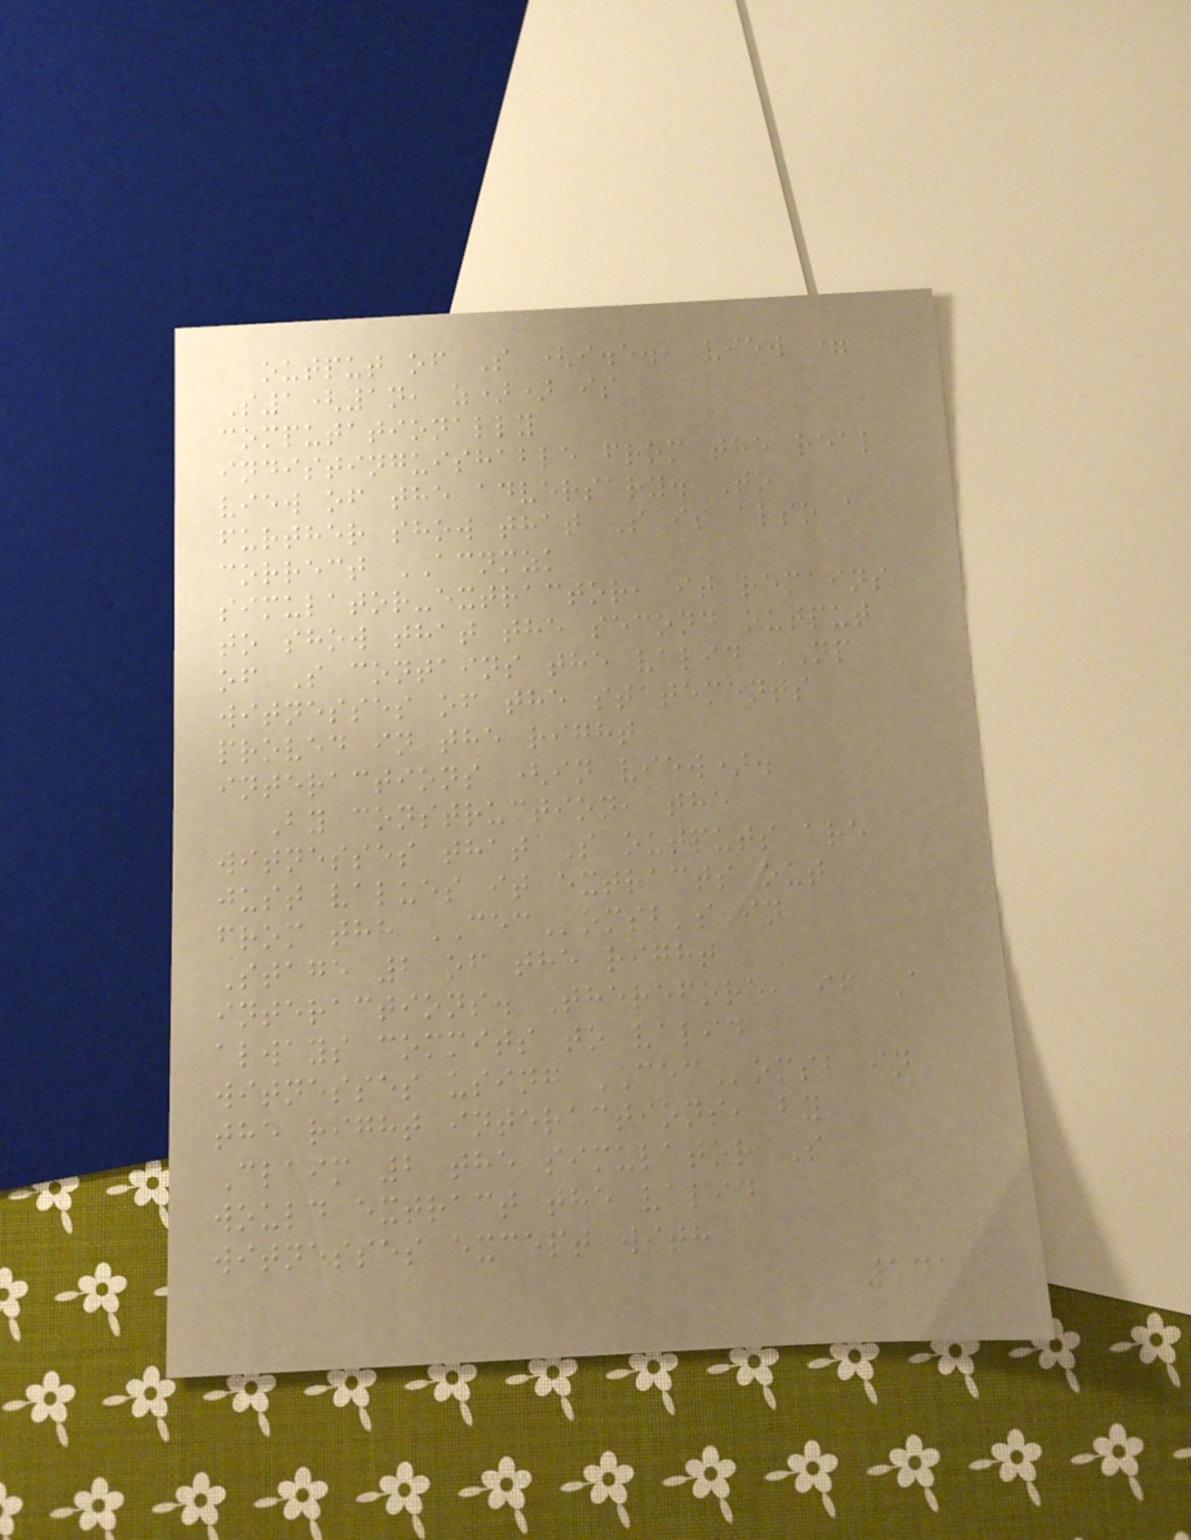output of S (i.e., view =
S1(1n, z)) is
computationally
indistinguishable from the real
view of the adversary. To
further show that S is also a
correct ACNMZK
simulator-extractor, it remains
to show that the second output
of S contains the valid NP
witnesses of the statements
proved in the right
interactions (in view).
By construction, the
witnesses that S outputs are
just values it extracts out
from the CEComsb's in
Stage 2 of the right
interactions. Therefore, if A
always commits to valid
witnesses using CEComsb in
the right interactions, by
Claim 2 the simulator S
would extract the valid
witnesses except with
141
